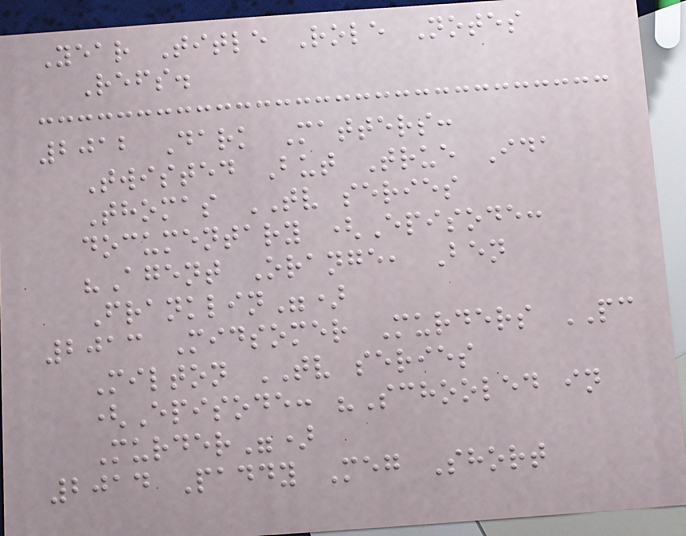Year Title Role Notes
Refs.
2012 Dark Matters:
Twisted But True Ida
Thomas TV series
documentary (Episode:
"Agent Orange, Ben
Franklin")
2013 Midsomer Murders PC
Milton TV series
(Episode: "Schooled in
Murder")
2014 Paddy Meg Short
